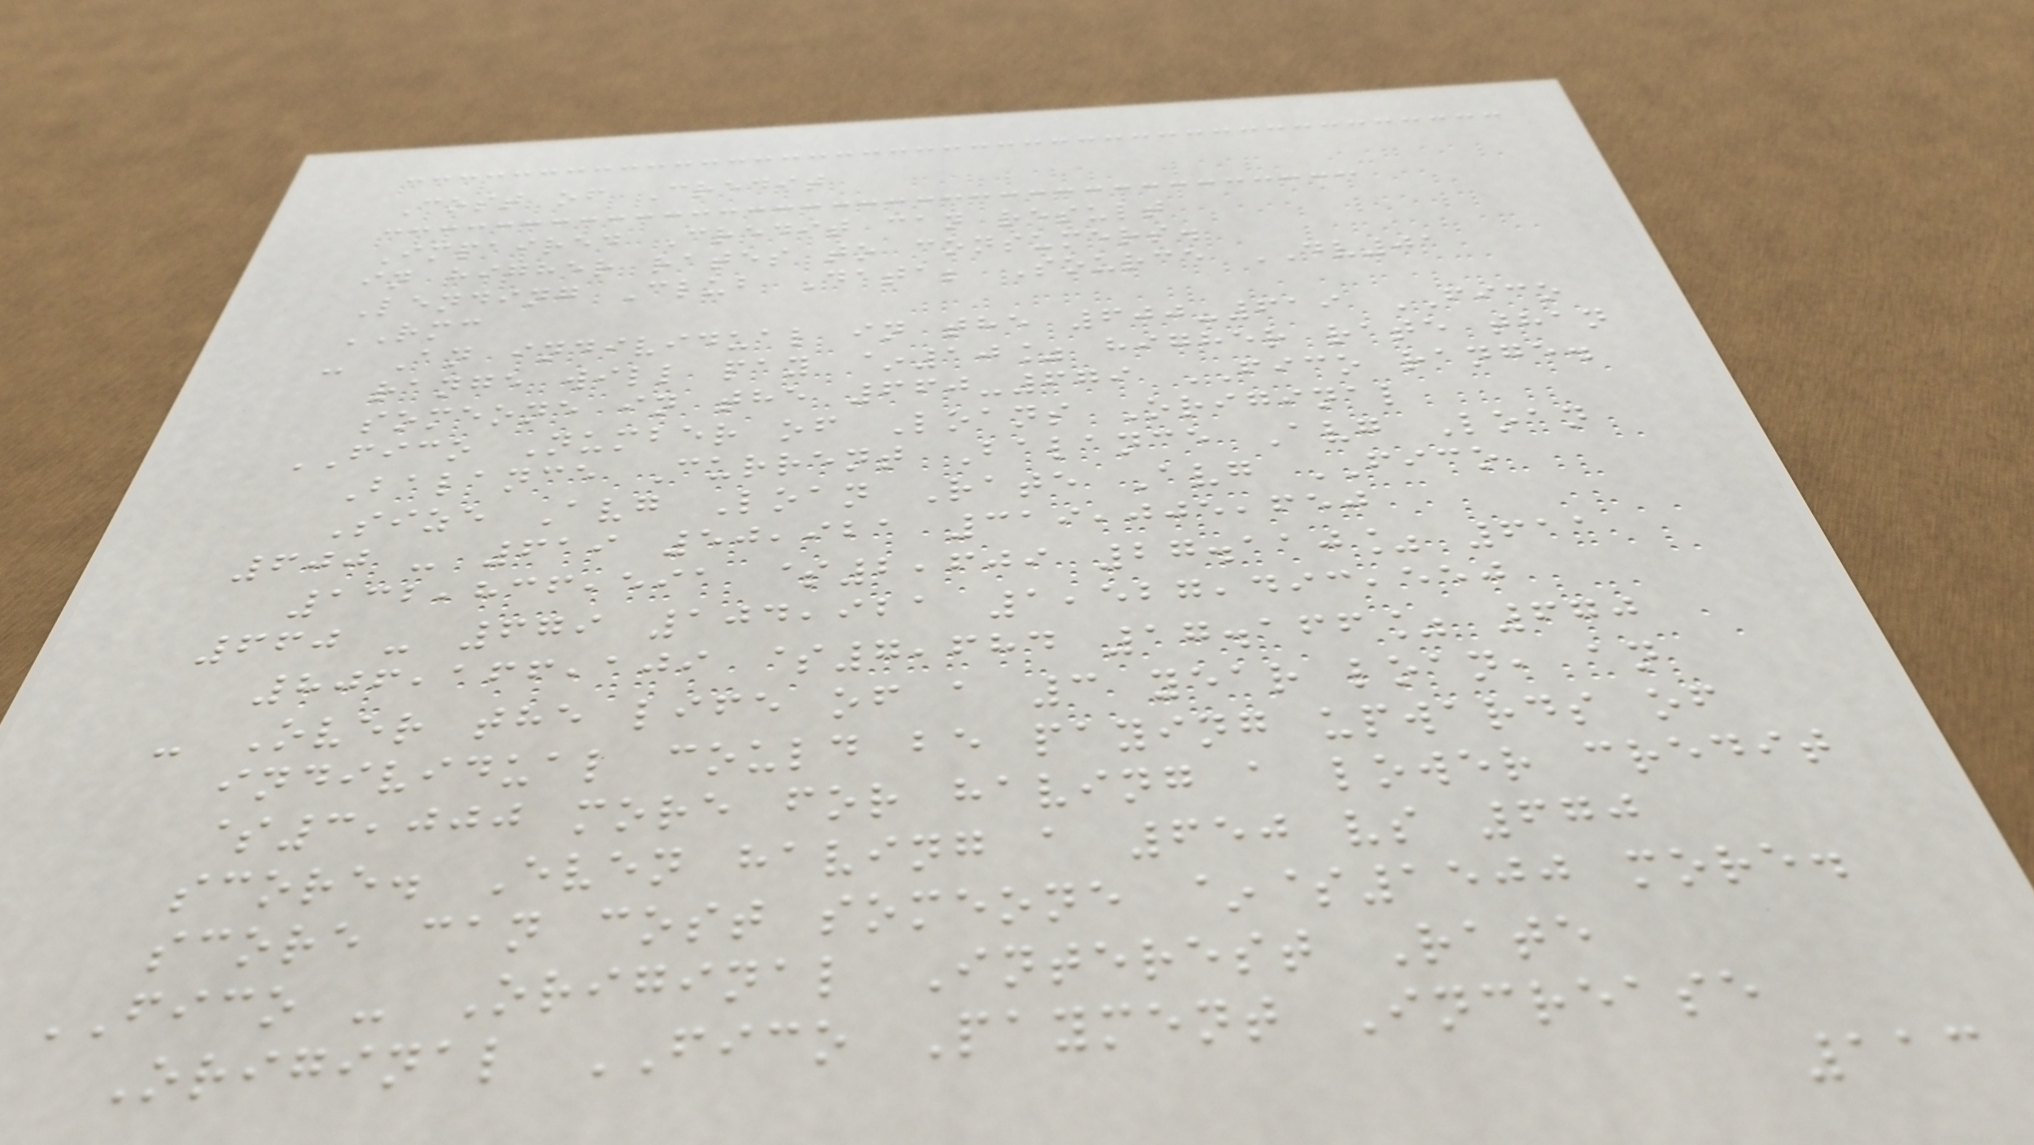Cost of Credit
Impaired Credit can result
in higher rates to consumers.
Lending Club Data; Source DV01
RMC
- An individual in the 600-619 FICO
range will pay ~10% higher rate than
someone in the 660-679 FICO range.
FICO Number of Loans Original
Balance Current Balance Avg Loan
Size Avg Loan Rate Avg FICO
600 - 619 50,921 319,005,650
132,836,591 $2,609 27.110% 611
660 - 679 104,921 1,527,493,550
806,166,109 $7,684 17.166% 670
- Over the life of a 3 year loan, an
individual could be paying upwards of
$3,000 more for having a lower credit
score. Even having a 650 vs 670
score can cost someone ~$1500 more.
FICO - Original Interest Rate
Original FICO Payment Increase
113
